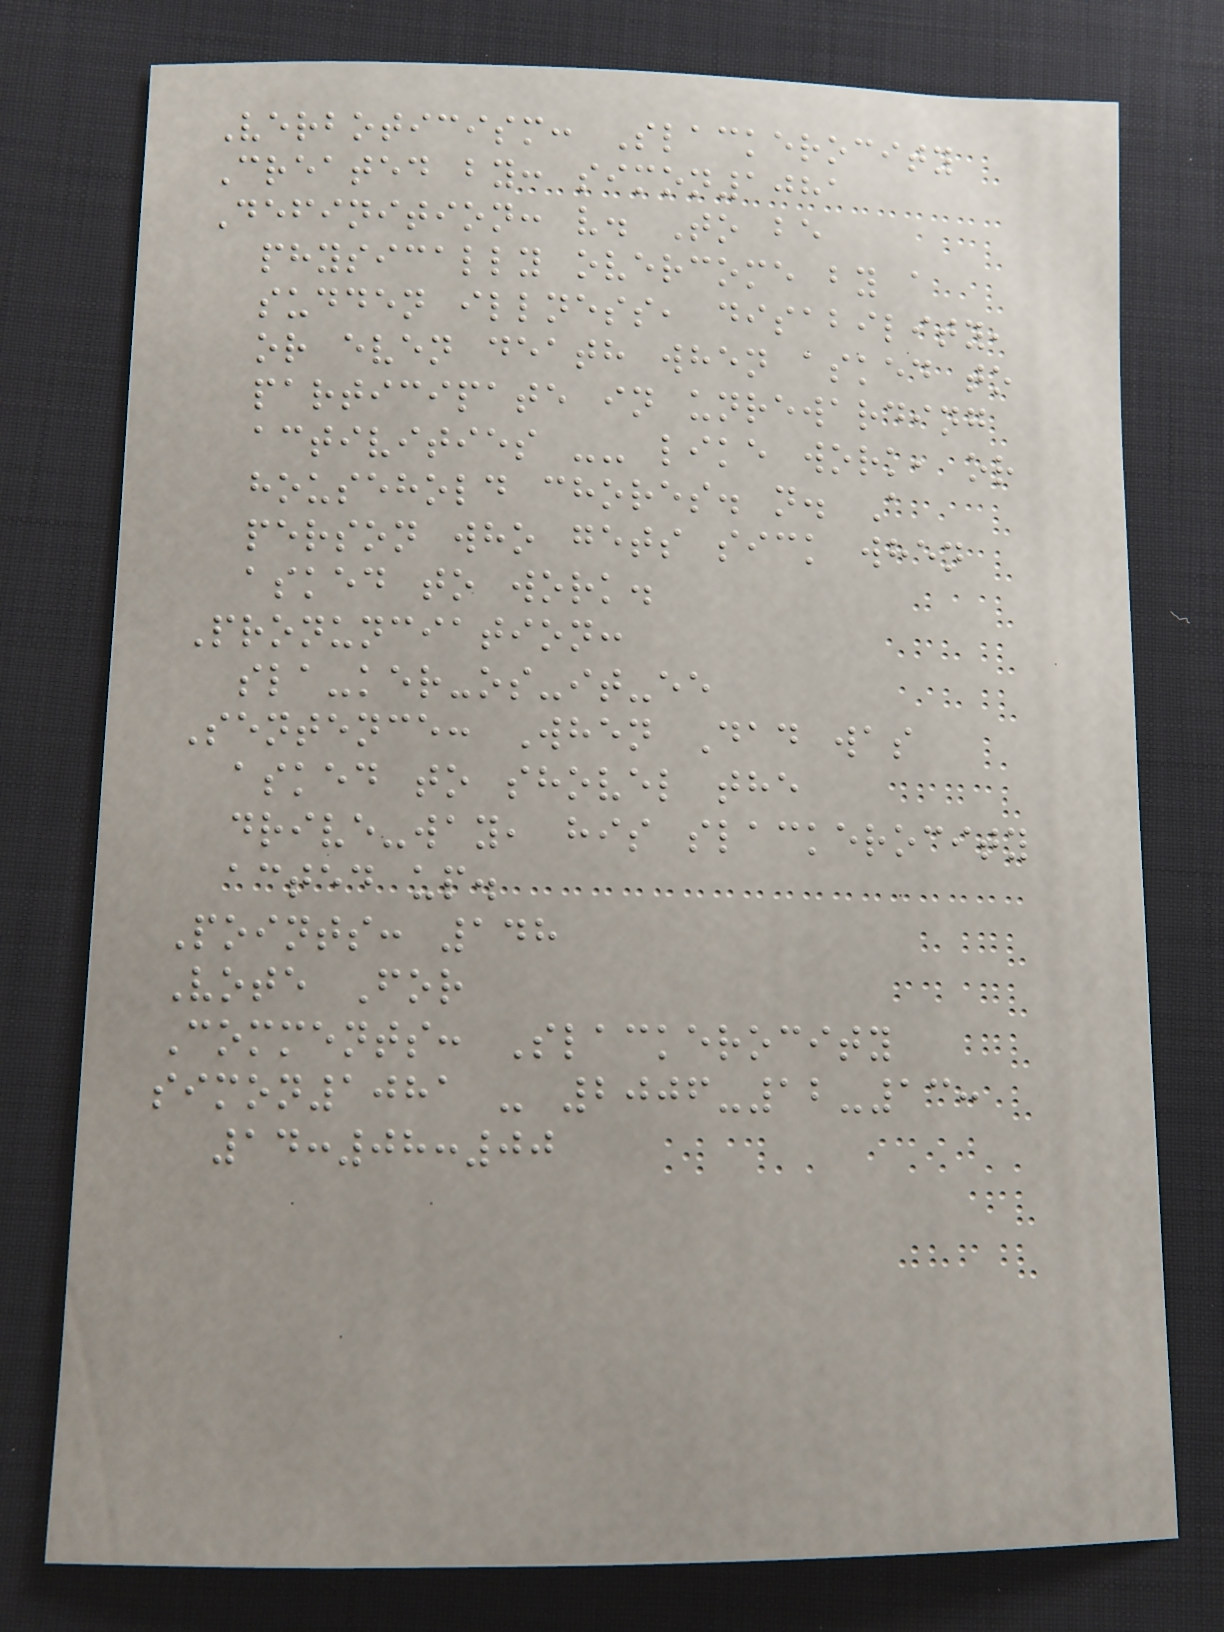Verboticism: Slackerocity
Created by: simon1081
Definition: v. To be
physically overcome by a
sudden illness, disability,
or even death when asked to
participate in unrewarding
activities -- like work, or
household chores. n. A
person who gets sick when
asked to work.
Pronunciation:
sla-ker-os-it-ee
Sentence: When Dad was
asked to shovel the
drive-way, his slackerocity
acted up.
Points: 148
Vote For
Comments: Slackerocity
simon1081 - 2006-12-13:
14:08:00
